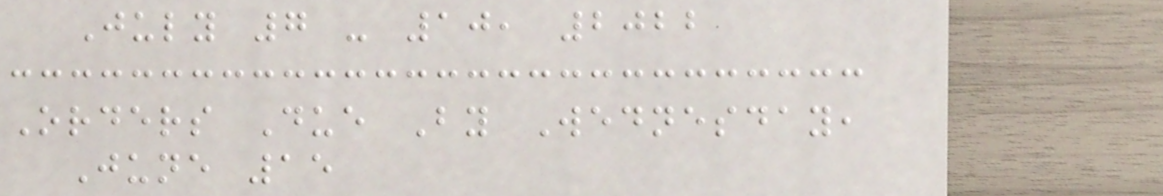July 7 - 10, 2022
Orders Due By Wednesday,
June 15
